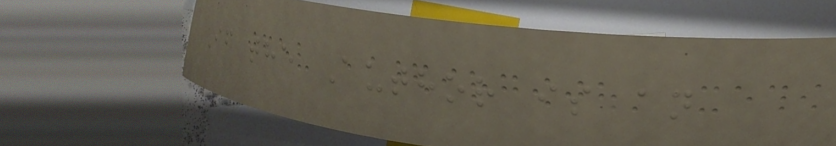If the Author is an
